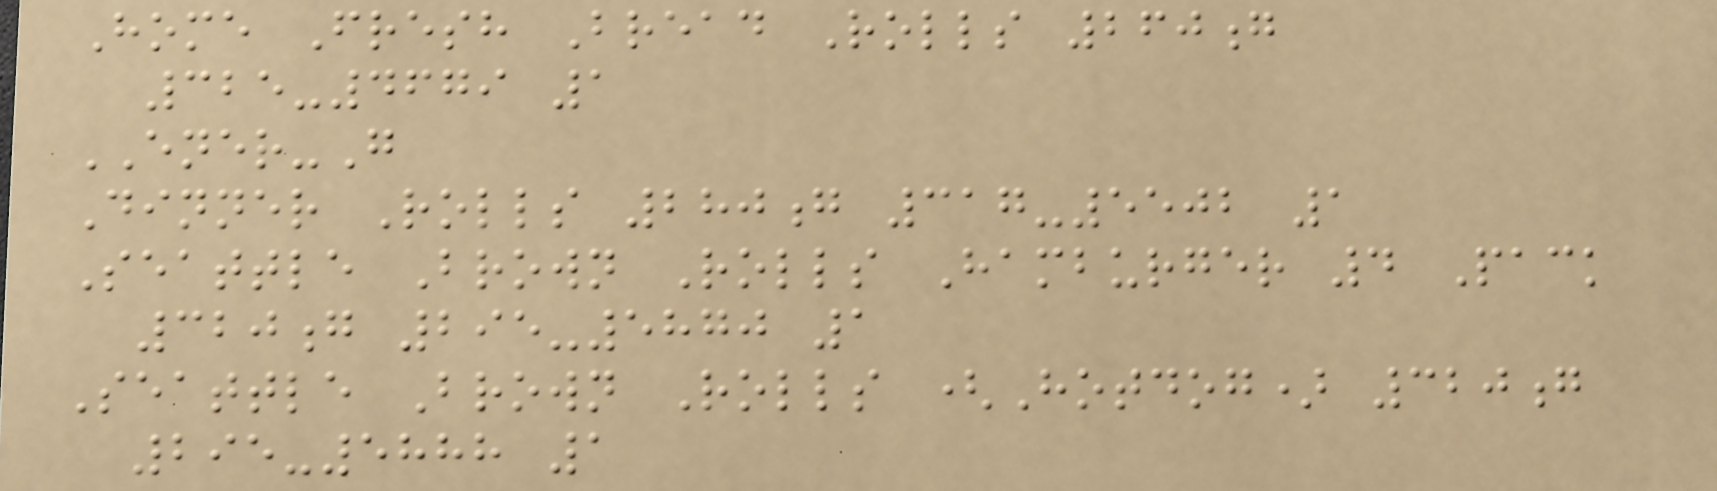Home Fresh Bread Rolls 260g
325-4679 1
ENER-G
Dinner Rolls 280g 317-5502 1
Seattle Brown Rolls Hamburger 4 Pack
320g 295-5870 1
Seattle Brown Rolls (Hotdog) 320g
295-5888 1
